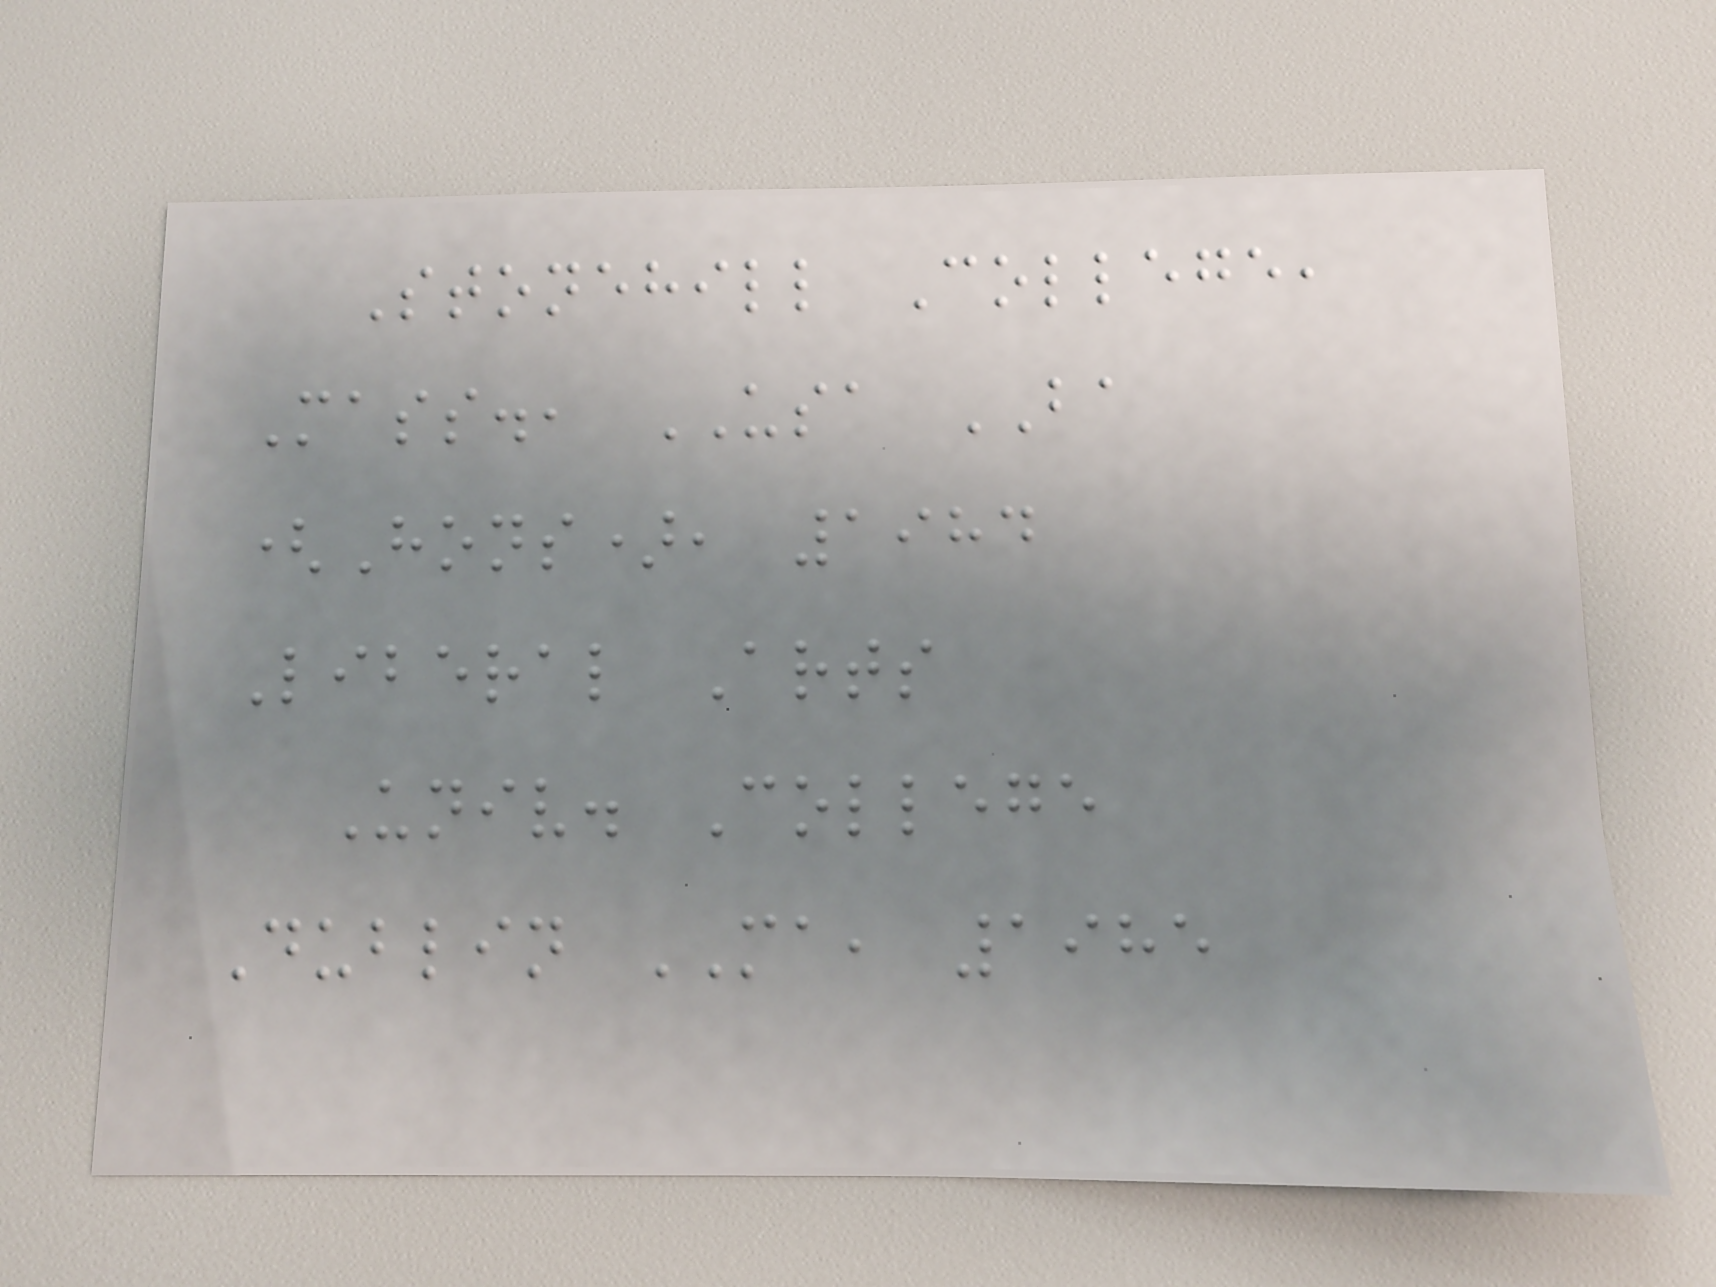Stonehill College,
Mass., USA BA
(Hons), 1984
Liberal Arts
Univ. College
Dublin MA, 1985
